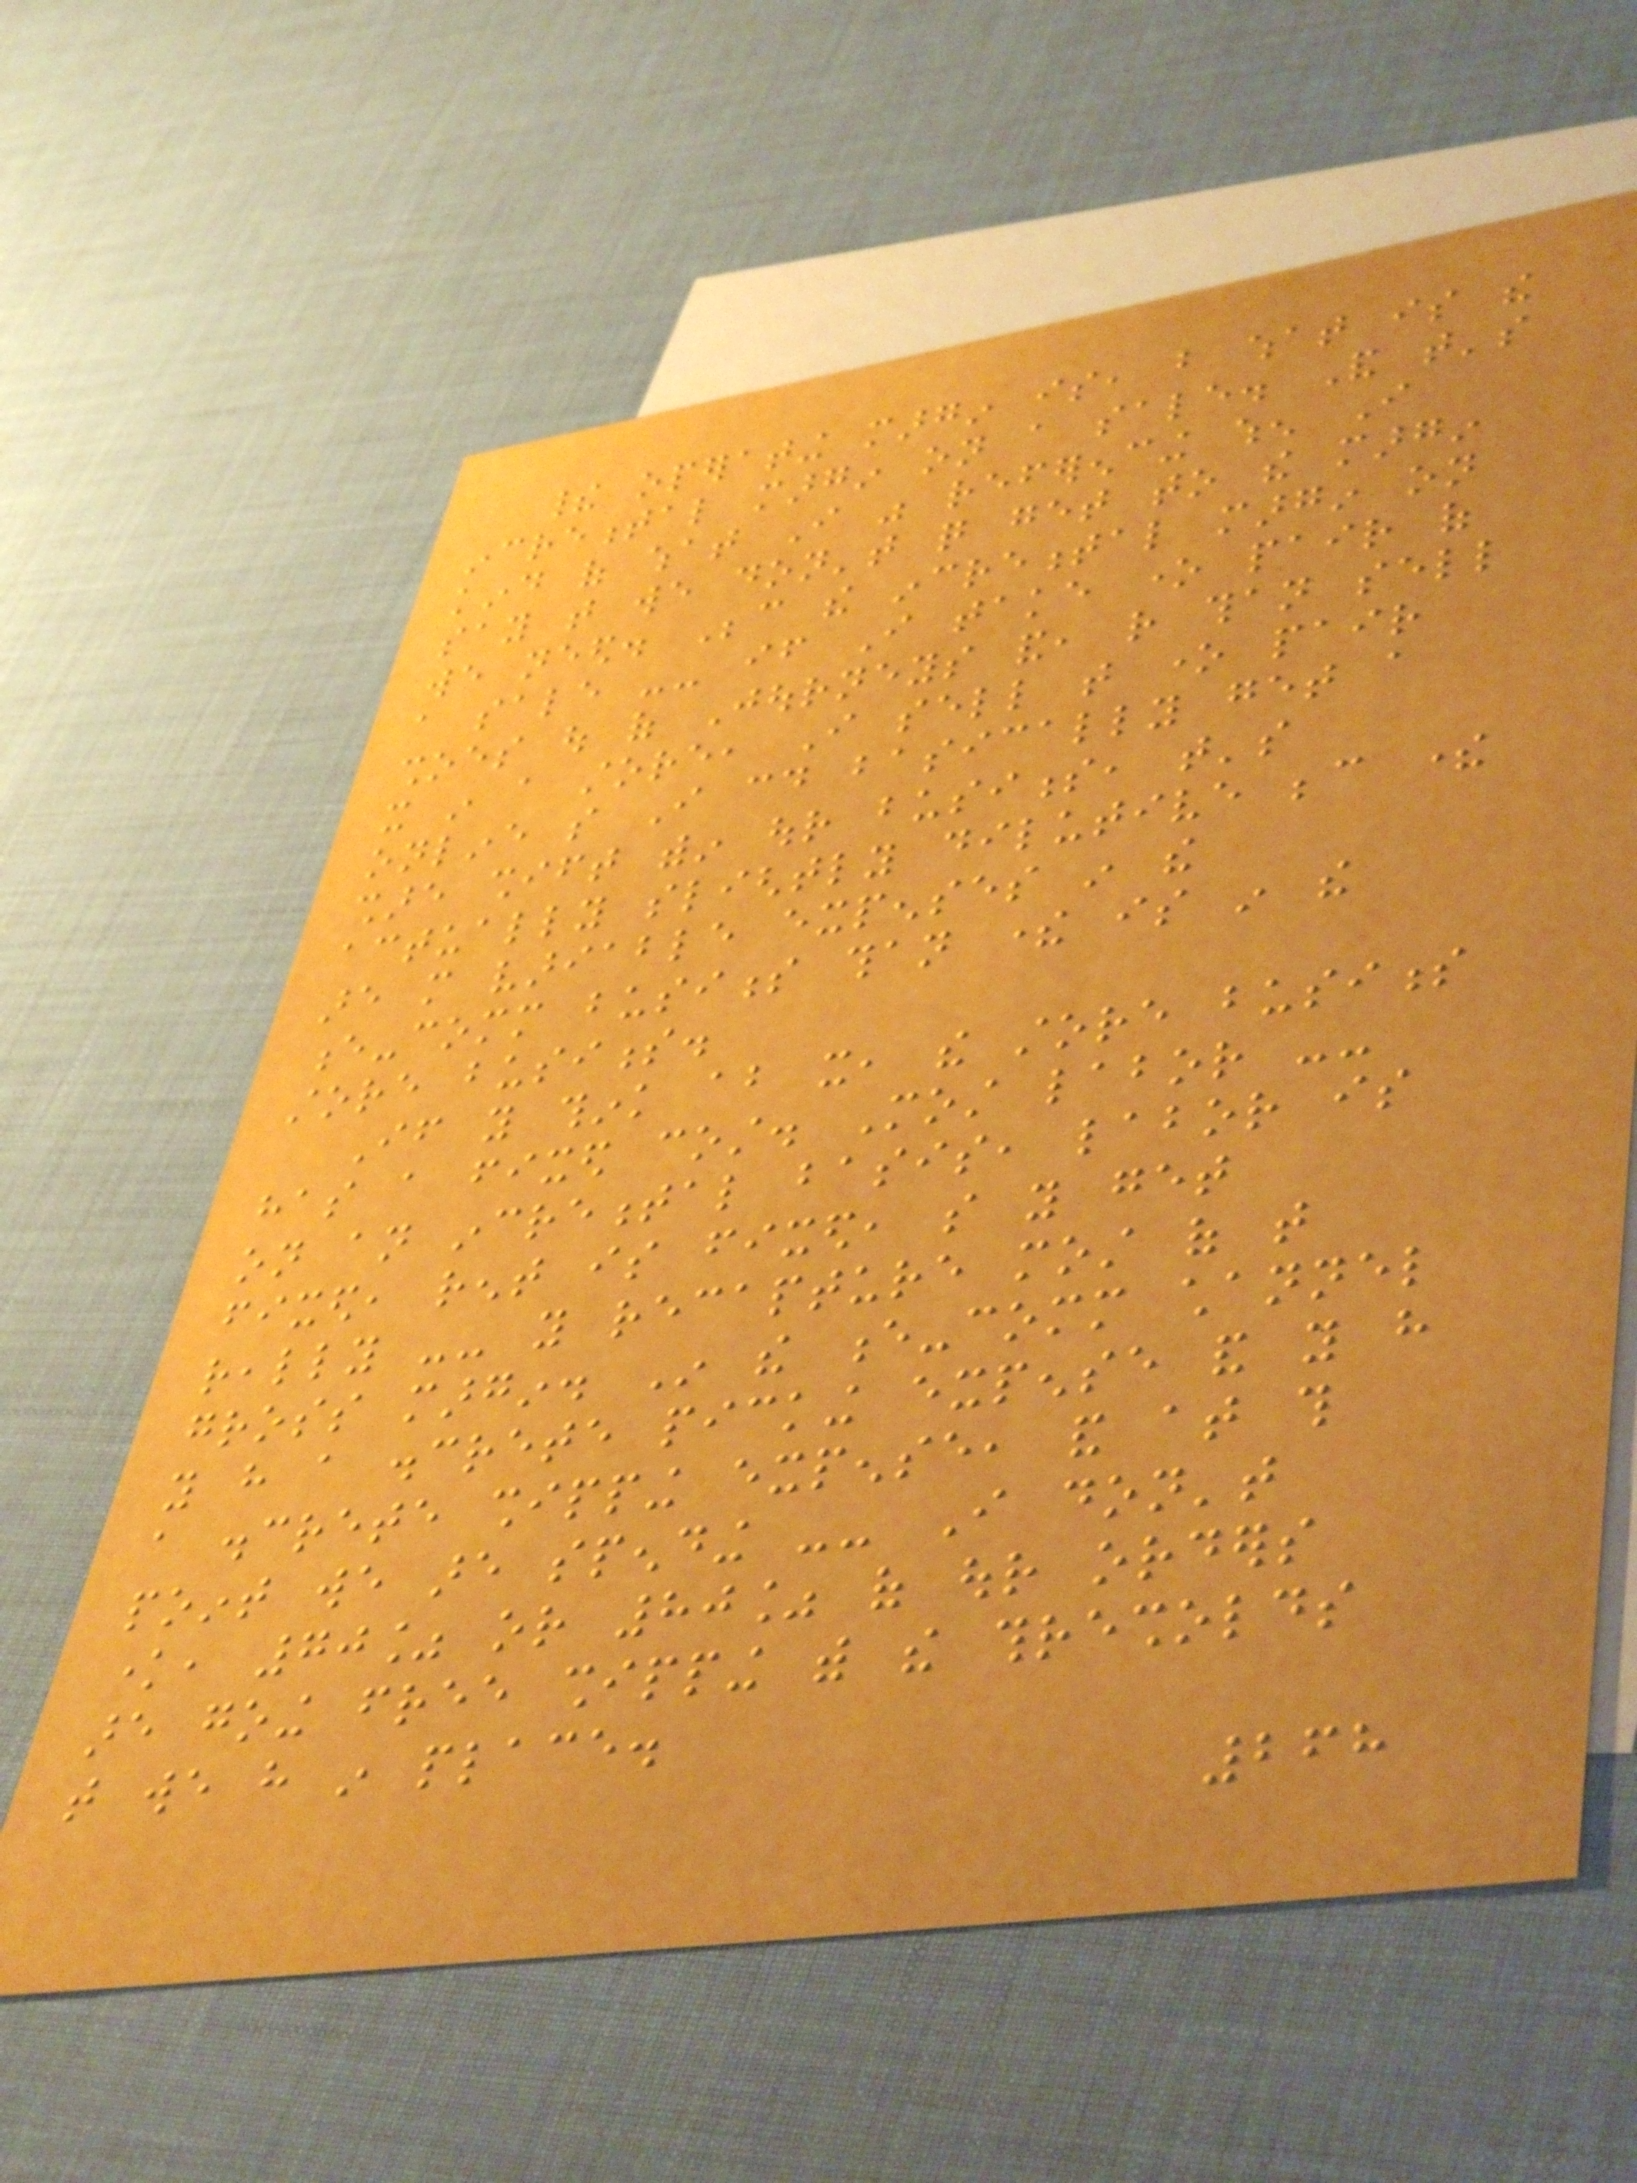their operating margin is, but what is the
incremental margin on a sale. And that's
kind of what I was referencing when I
say that we don't quite get to the margin
we need. Because the incremental margin on
a sale -- if I take one pair of
shoes out of Journeys and, rather than sell
it in a store, I sell that one pair
online so I could basically get a
share shift within our business, that's
actually slightly dilutive because there
are more variable expenses in the
e-comm business than there is in the
store business.
If you think about it, the store business
has a fixed cost. Most labor --
on an incremental basis, labor is
fixed, rent is fixed, so you get
really -- you recapture most of that
gross margin. In the e-comm channel
you have a discrete picking expense and you have
a discrete shipping expense, and at this
point we are spending -- I don't
know, 70% or 80% of our orders
are going free shipping with the thresholds
that we have in place.
268
